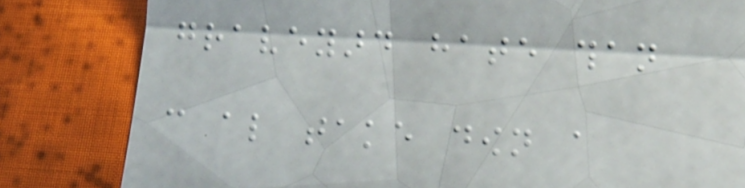graveyard hate than
can also take down a
